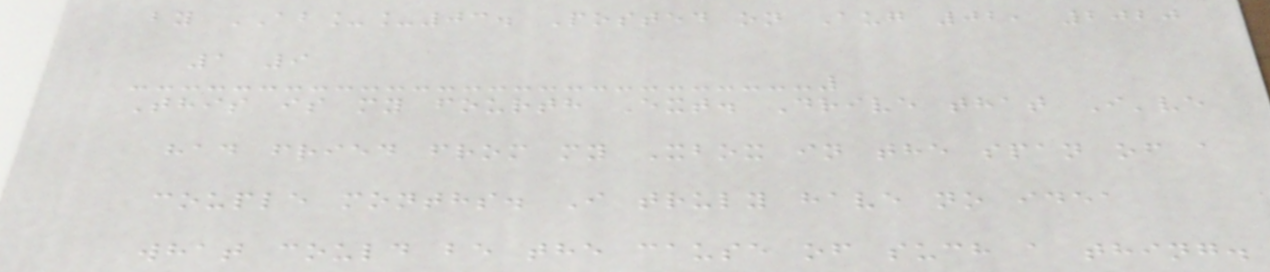by AB__03. Posted on Aug 02, 2020
1 9
This is my fourth Ext. Drive that I've
had fried from my Xbox in the span of a
couple months. I truly have no idea
what could be the cause of such a thing.
